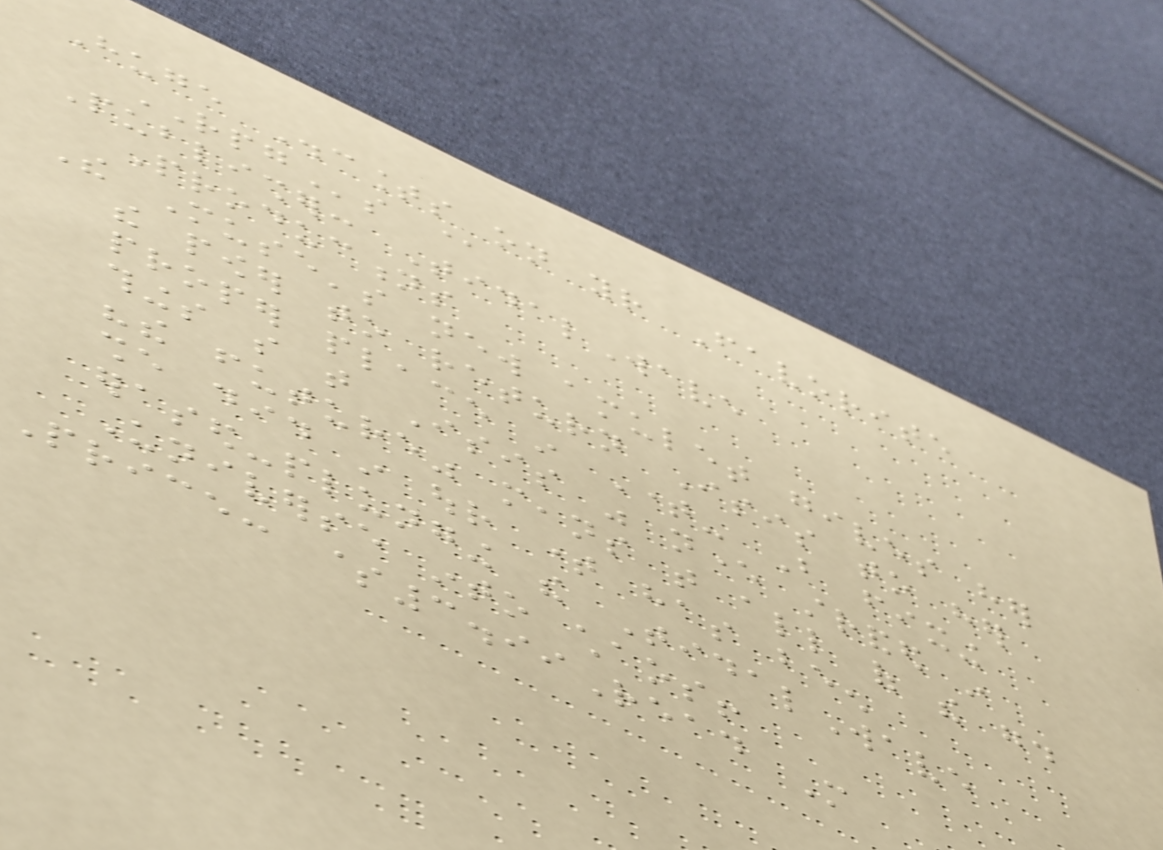Huge Discounts on your Favorite
RPGs @
Publisher: TidalWave
Productions
The Muse's new amulet gives her
the power to return Isis to her
proper place in Time- But fixing
things so that Isis was never stranded in
"the future" means that all of the good
she did in our time has been
erased-plunging the TidalWave
Universe into chaos!
Price: $3.99Read More
